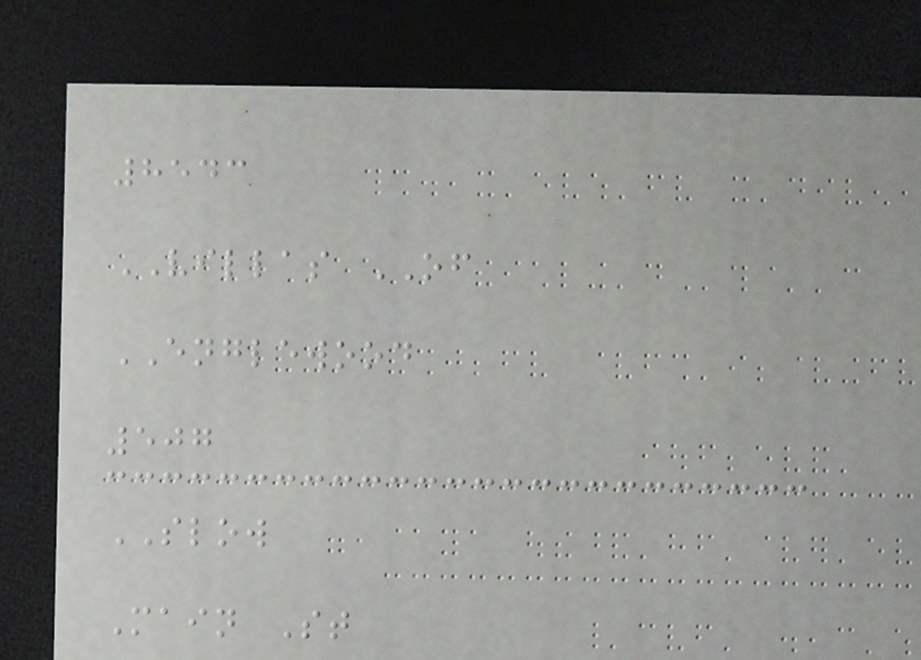8543
VILLAS OF
ENGLEWOOD
507
SLOW
Main St
